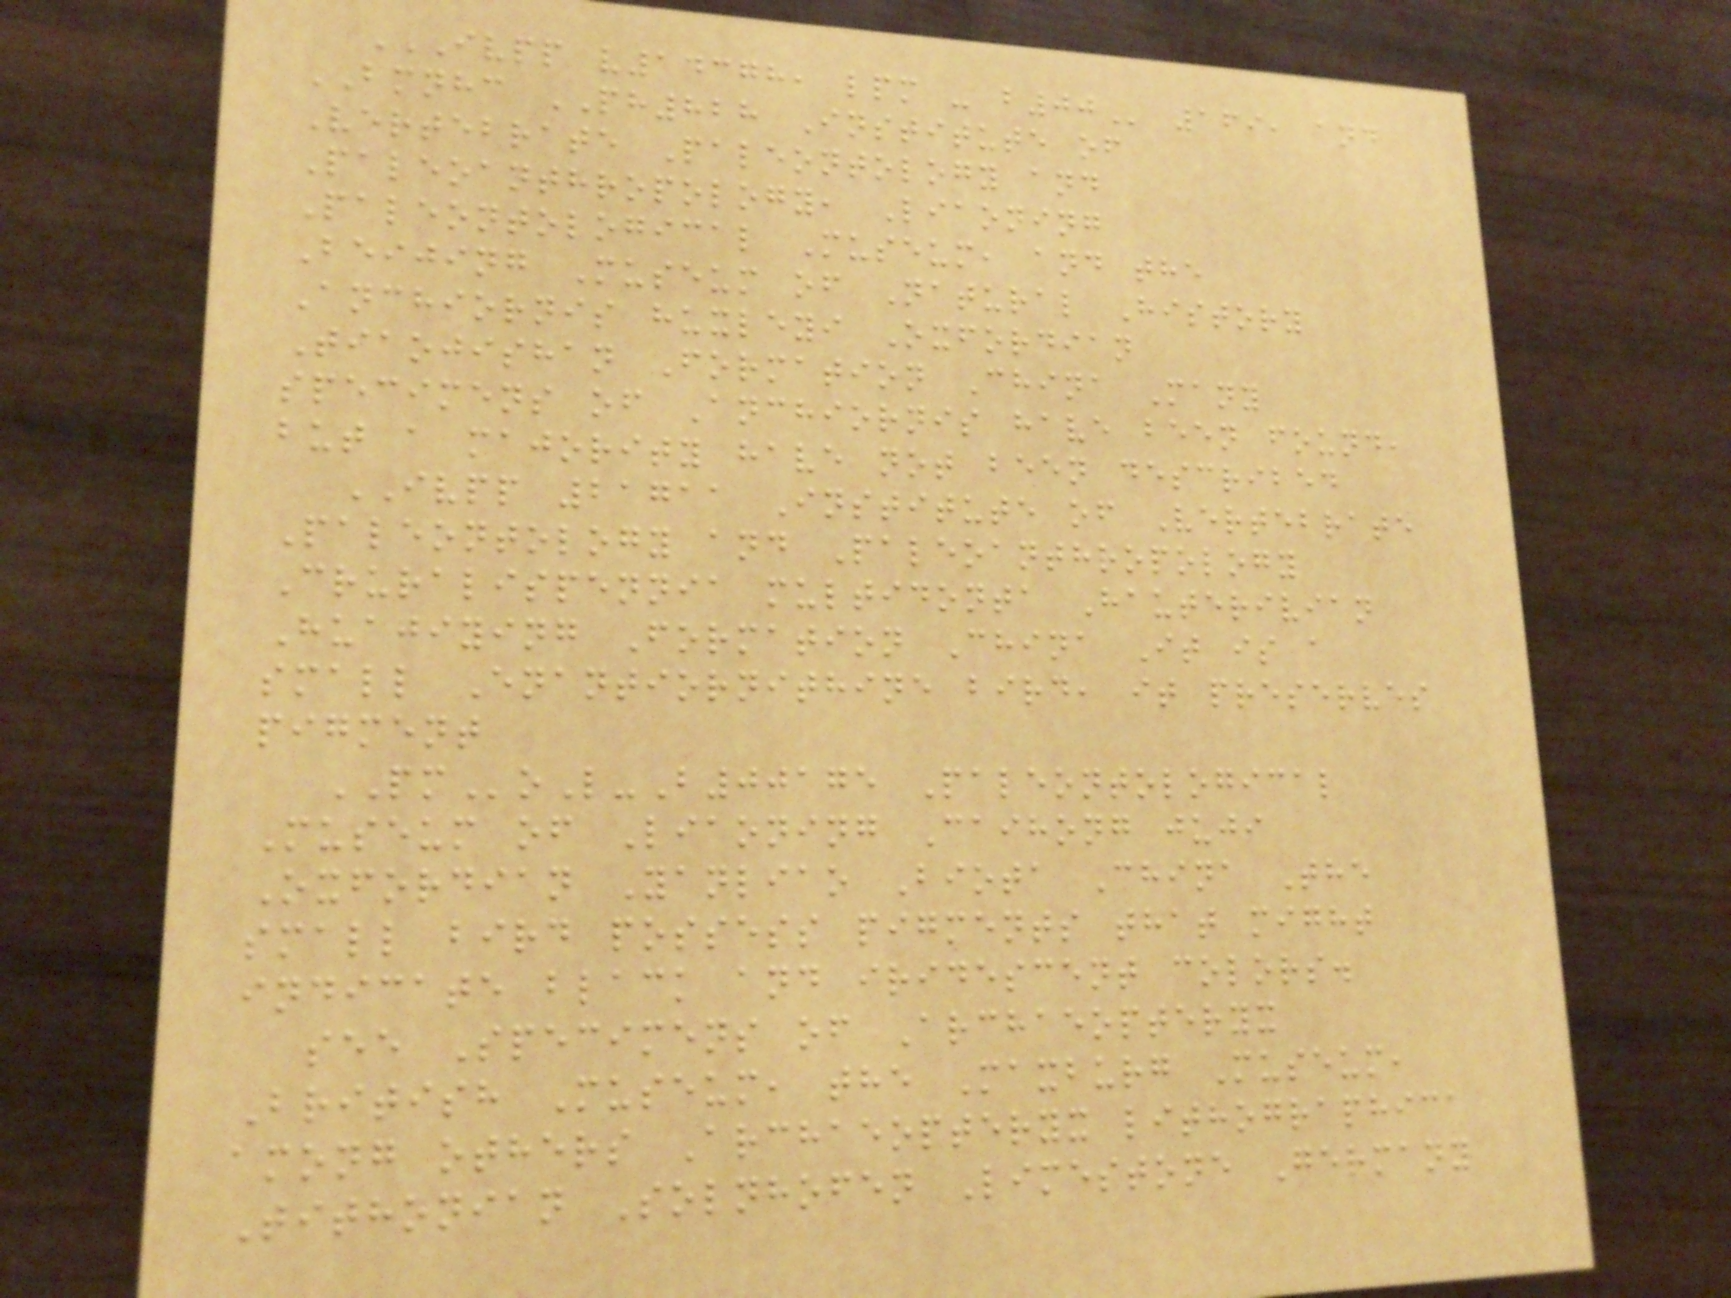IVPP V14378, LPM - B00 169, and
BMNHC PH828 Institute of
Vertebrate Paleontology and
Paleoanthropology, Liaoning
Paleontological Museum, and the
Beijing Museum of Natural History
Anchiornis huxleyi Oxfordian
Tiaojishan Formation China Many
specimens of Anchiornis have been found,
but a majority have not been described
IVPP 21711 Institute of Vertebrate
Paleontology and Paleoanthropology
Cruralispennia multidonta Hauterivian
Huajiying Formation China It is a
small Enantiornithine bird, it preserves
pigment
PMoL-B00175 Paleontological
Museum of Liaoning Caihong juji
Oxfordian Yanliao Biota China The
small bird possess pigments that might
indicate black and iridescent colors.
see Specimens of Archaeopteryx
British Museum, the Maxburg Museum,
among others Archaeopteryx lithographica
Tithonian Solnhofen Limestone Germany
